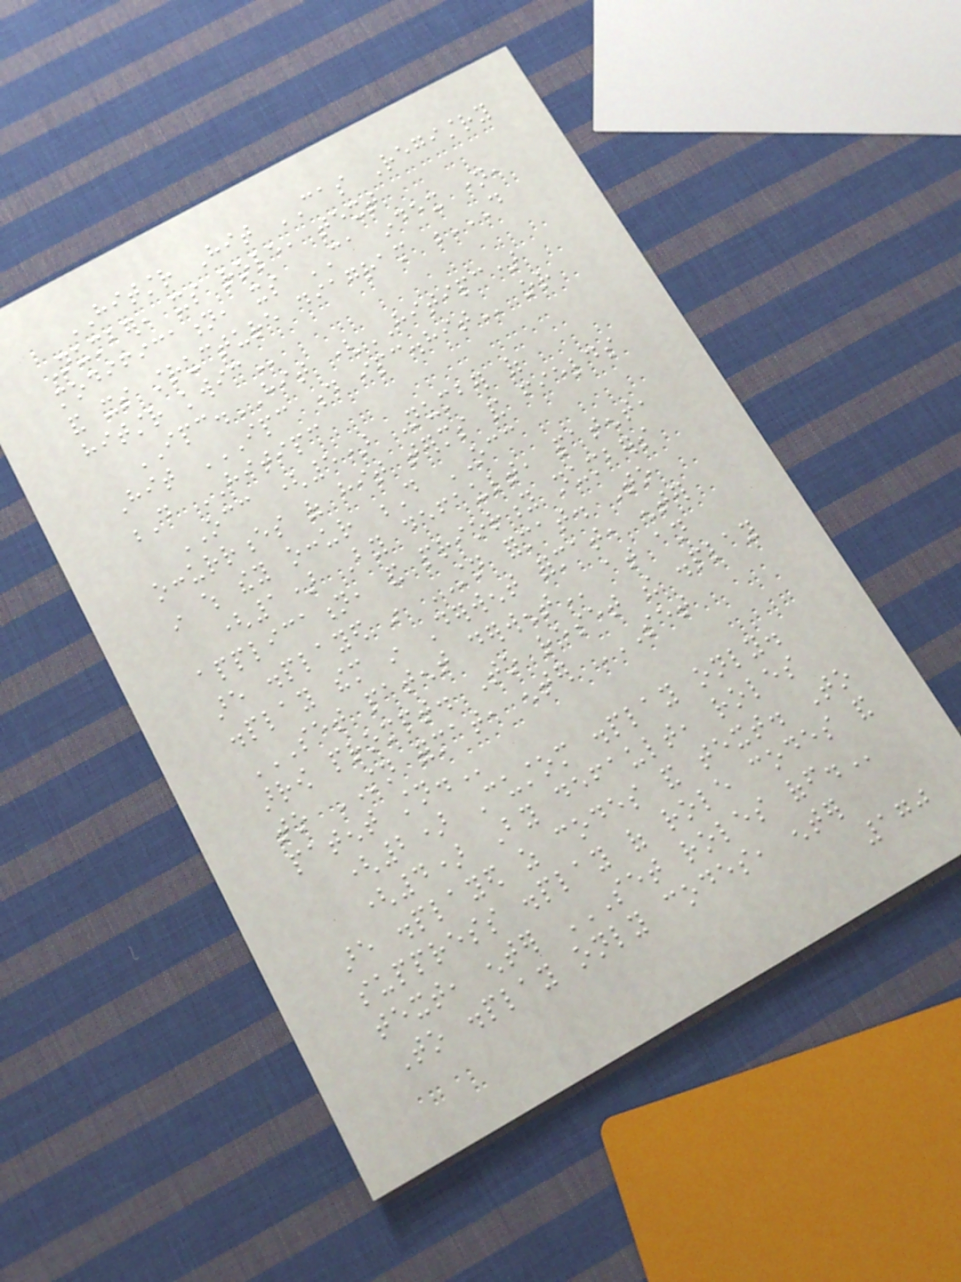HITSTR Hit CAS Registry
Number, its role, text
modification, its CA index name,
and its structure diagram D
HITSTR KWIC
IPC.HIT (HITIPC)
Hit IPC D IPC.HIT or
D HITIPC
OCC (5) Number of
occurrences of hit terms and fields
in which they occur D OCC
(1) By default, patent,
application, and priority numbers
are displayed in STN format. To
display them in Derwent format, enter
SET PATENT DERWENT at an
arrow prompt. To reset the display
to STN format, enter SET
PATENT STN.
(2) Custom display only.
(4) By default, roles
are displayed as codes and text. To
suppress display of role codes and
text, enter SET ROLES OFF.
To display only codes, enter
170
